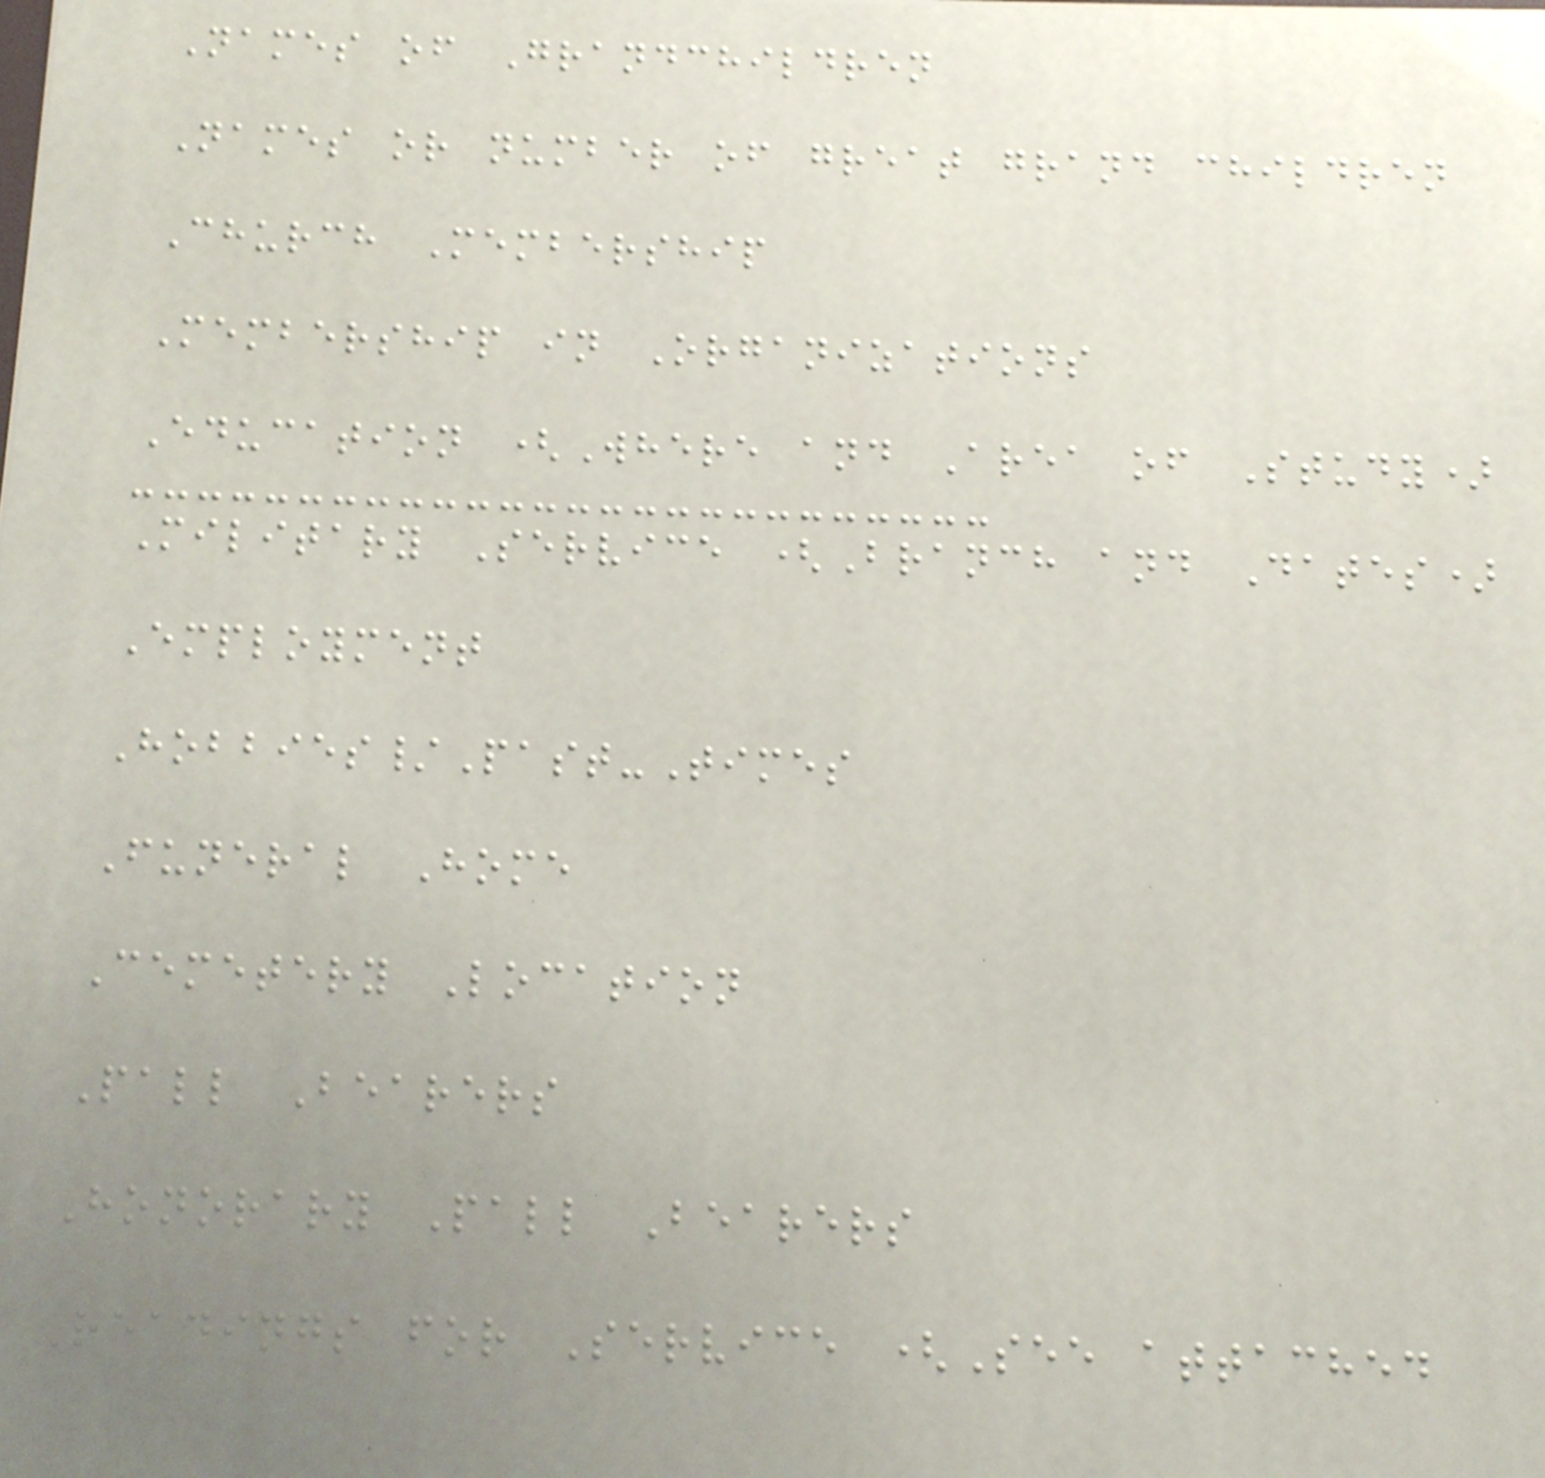Names of Grandchildren
Names or number of great grand children
Church Membership
Membership in Organizations
Education (Where and Area of Study)
Military Service (Branch and Dates)
Employment
Hobbies/Past-Times
Funeral Home
Cemetery Location
Pall Bearers
Honorary Pall Bearers
Readings for Service (See attached
